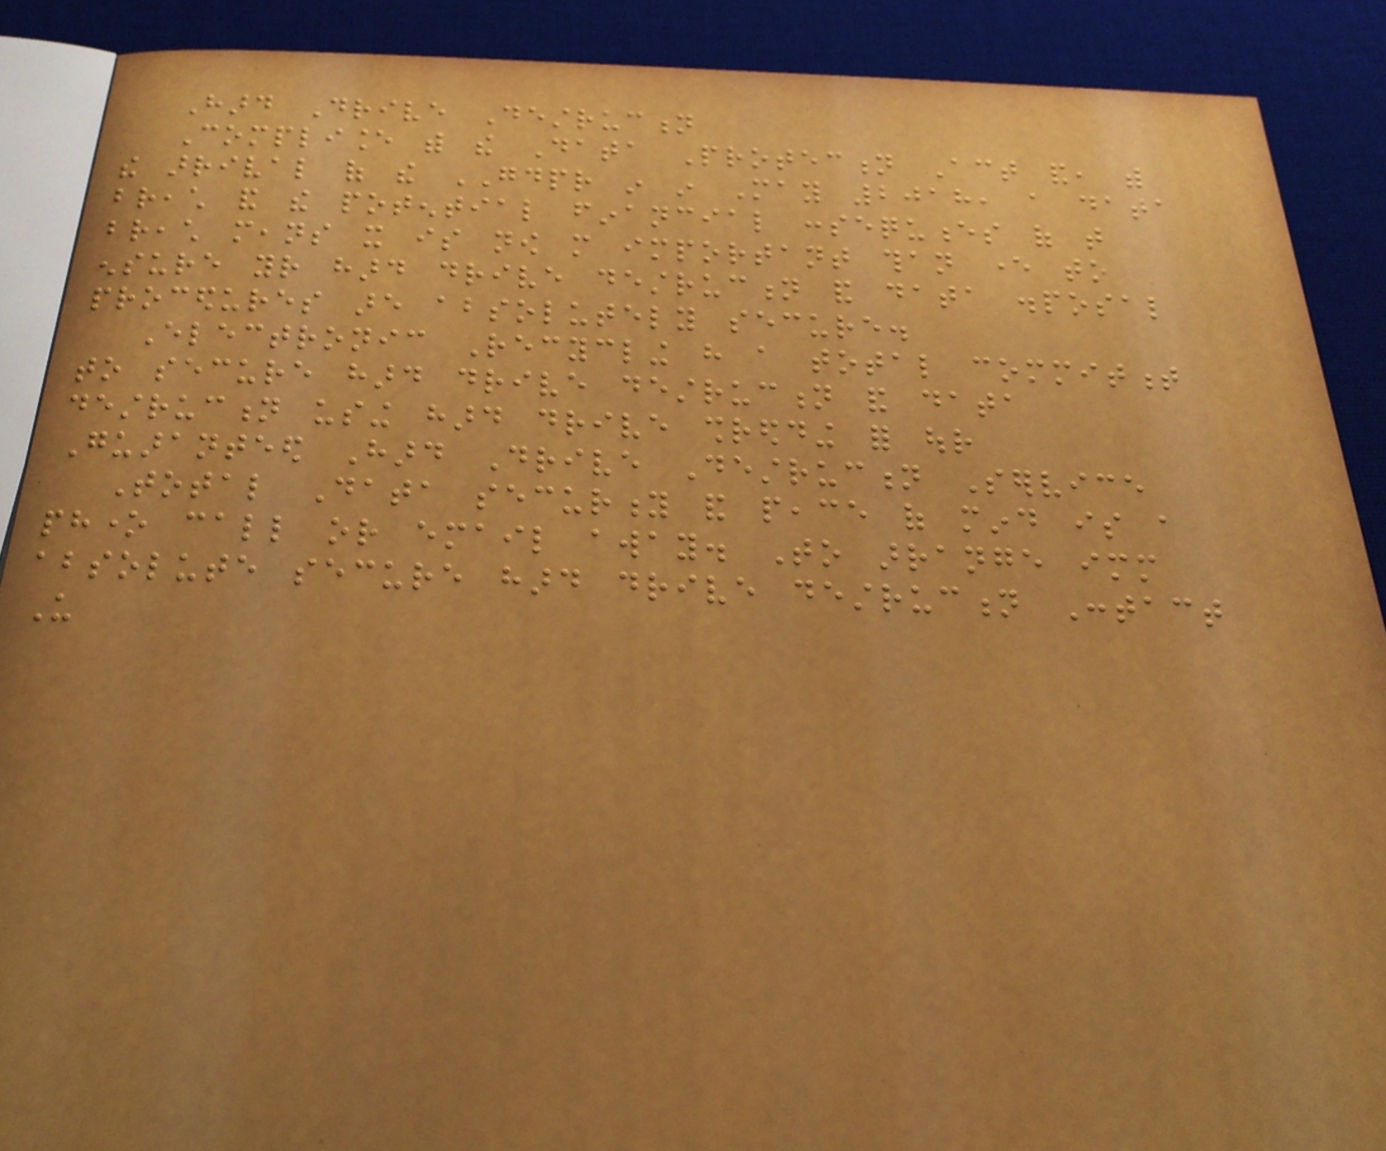Hard Drive Destruction
Compliance with the Data Protection Act and, with
the arrival of the GDPR in in May 2018, a data
breach and the potential financial consequences of that
breach means it is now more important than ever to
ensure your hard drive destruction and data disposal
procedures are absolutely secure.
Electronic Recycling have a total commitment
to secure hard drive destruction and data
destruction using hard drive shredding for our
Guaranteed Hard Drive Destruction Service
Total Data security and peace of mind is a
phone call or email away. To arrange immediate
absolute secure hard drive destruction Contact
Us
